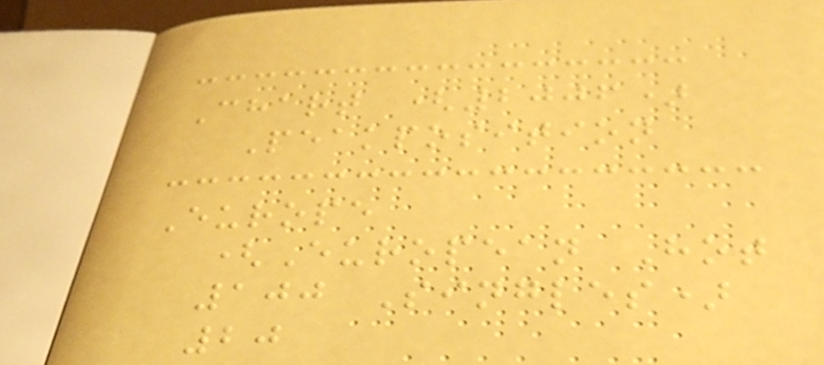Chart (2006)
Peakposition
Europe
(European Hot
100 Singles)
20
